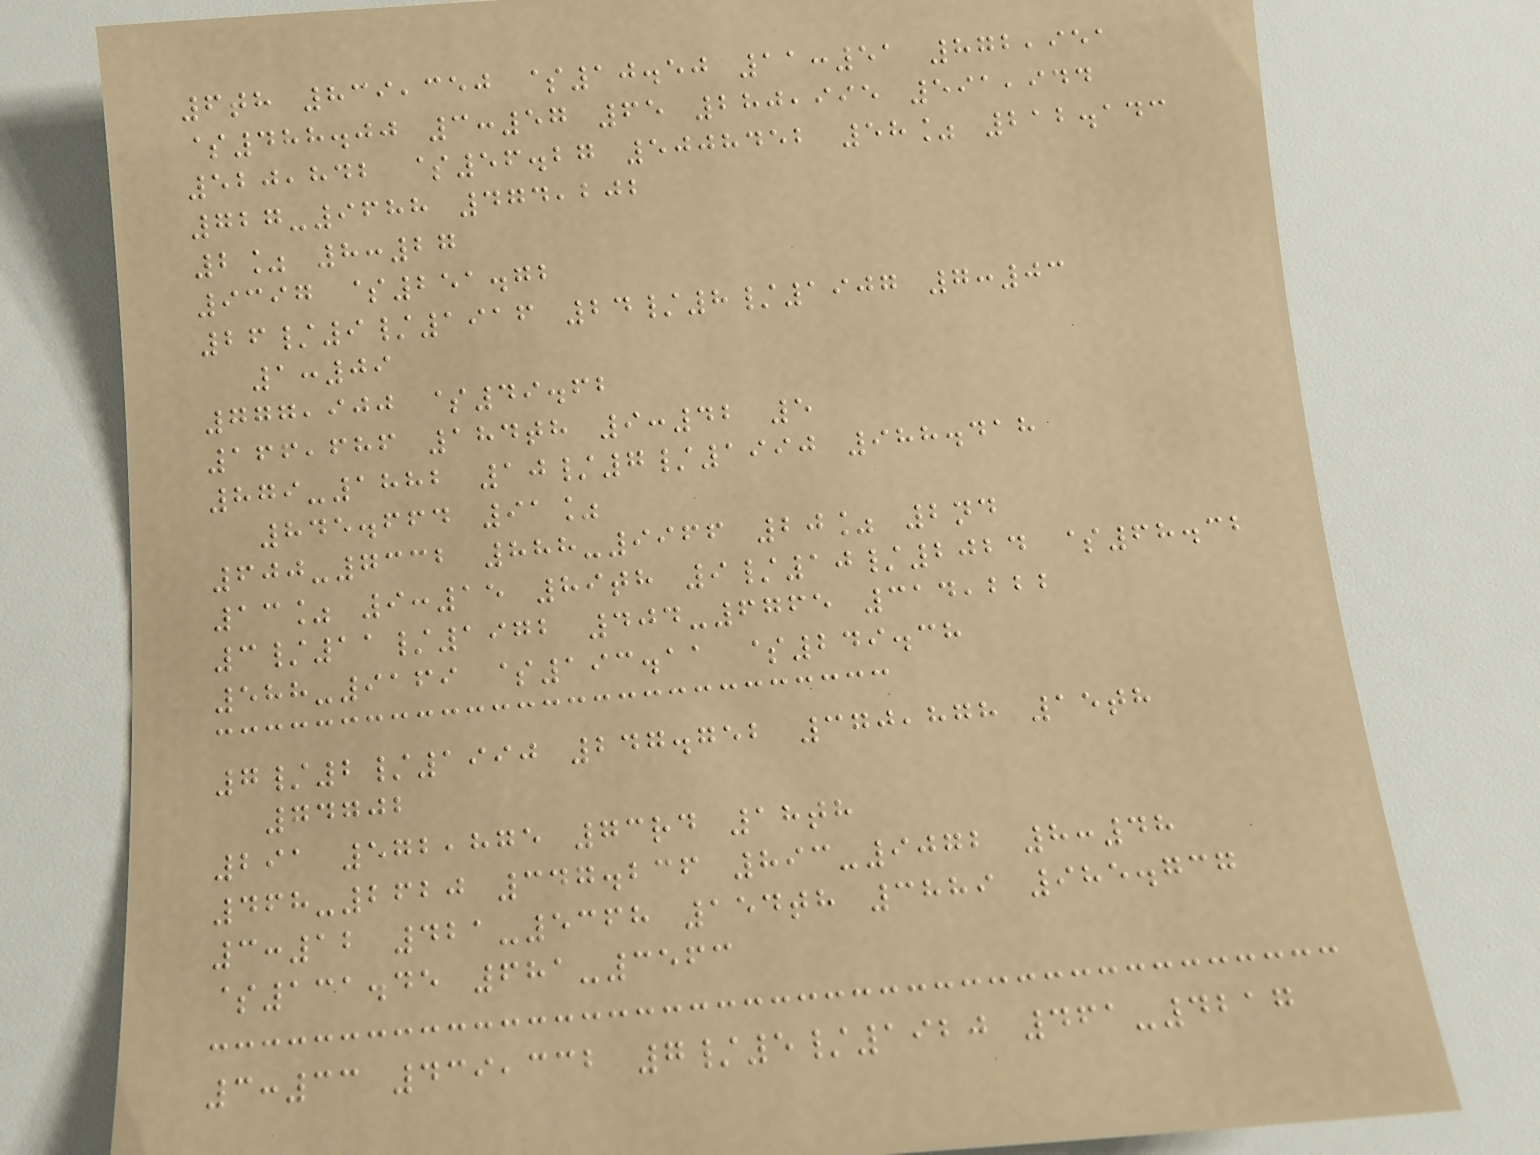6th 839,350 $10.50 11:51 872,951
$488.00 3:57 65 280,995 591,944
520,842 $56.27 5008452 58% 212.143
727-9688 474,202
2% 8:27
9397 $251.72
26/9/1916 24/8/1907 7:03
1:09
777,900 $49.62
166,686 184th 9:42 5
879-1882 10/7/1990 988.418
845.664 91%
600-7332 888-9966 20% 2nd
13% 9:15 89th 9/10/2024 $68.32
3/11/1972 404-6765 314,222
588-9169 $193.11 $249.38
7/2/1990 247.752 370,878 15th
74702
291 572,875 73rd 18th
468-2620 347.236 893-9072 8:48
3:12 421-5368 154th 3889 985.737
$131.45 681-3563
3:33 439,332 7/5/1920 461-4217
